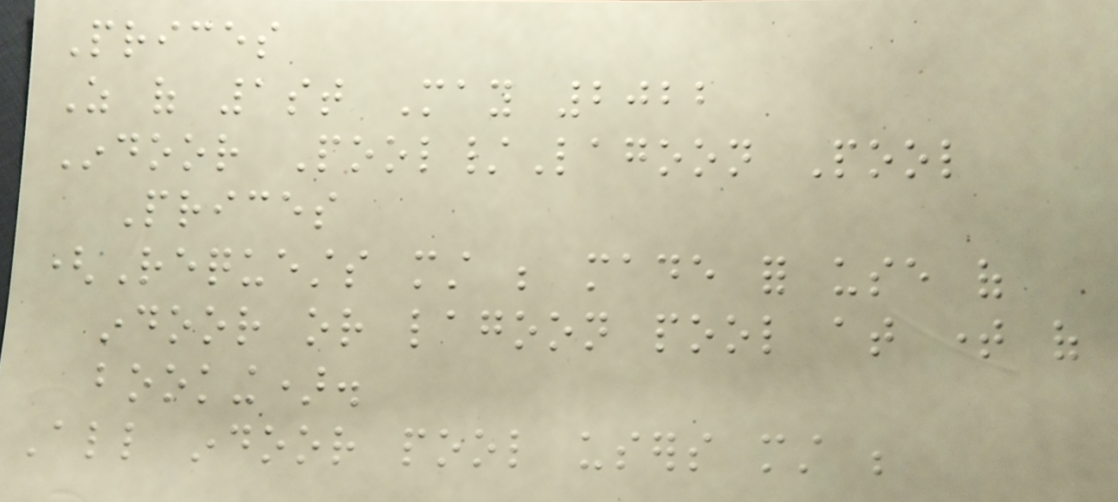Prices
As of 1st May 2022
Indoor Pool/Lagoon Pool
Prices
(Requests must be made for use of
indoor or lagoon pool at time of
booking).
All indoor pool users must be
